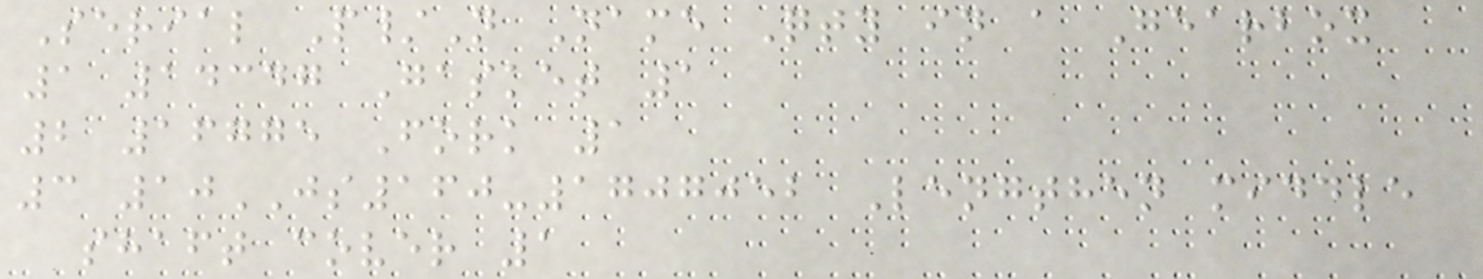Serial P/N Name Qty in a Gearbox
1 14347 Gasket 1
2 16775 Fork 1
3 10JS160-1707052 Lengthen middle
shaft cover 1
